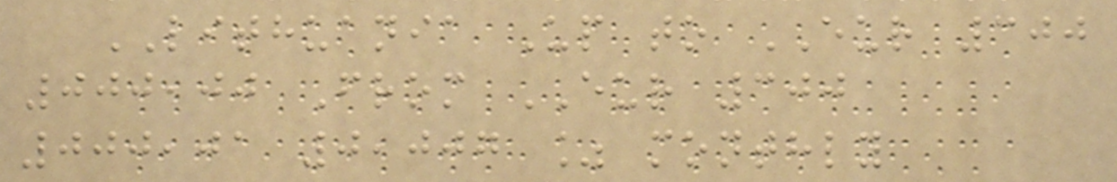LITHUANIA Up to EUR 300
000,00 From EUR 300
000,01 0,007 % monthly
